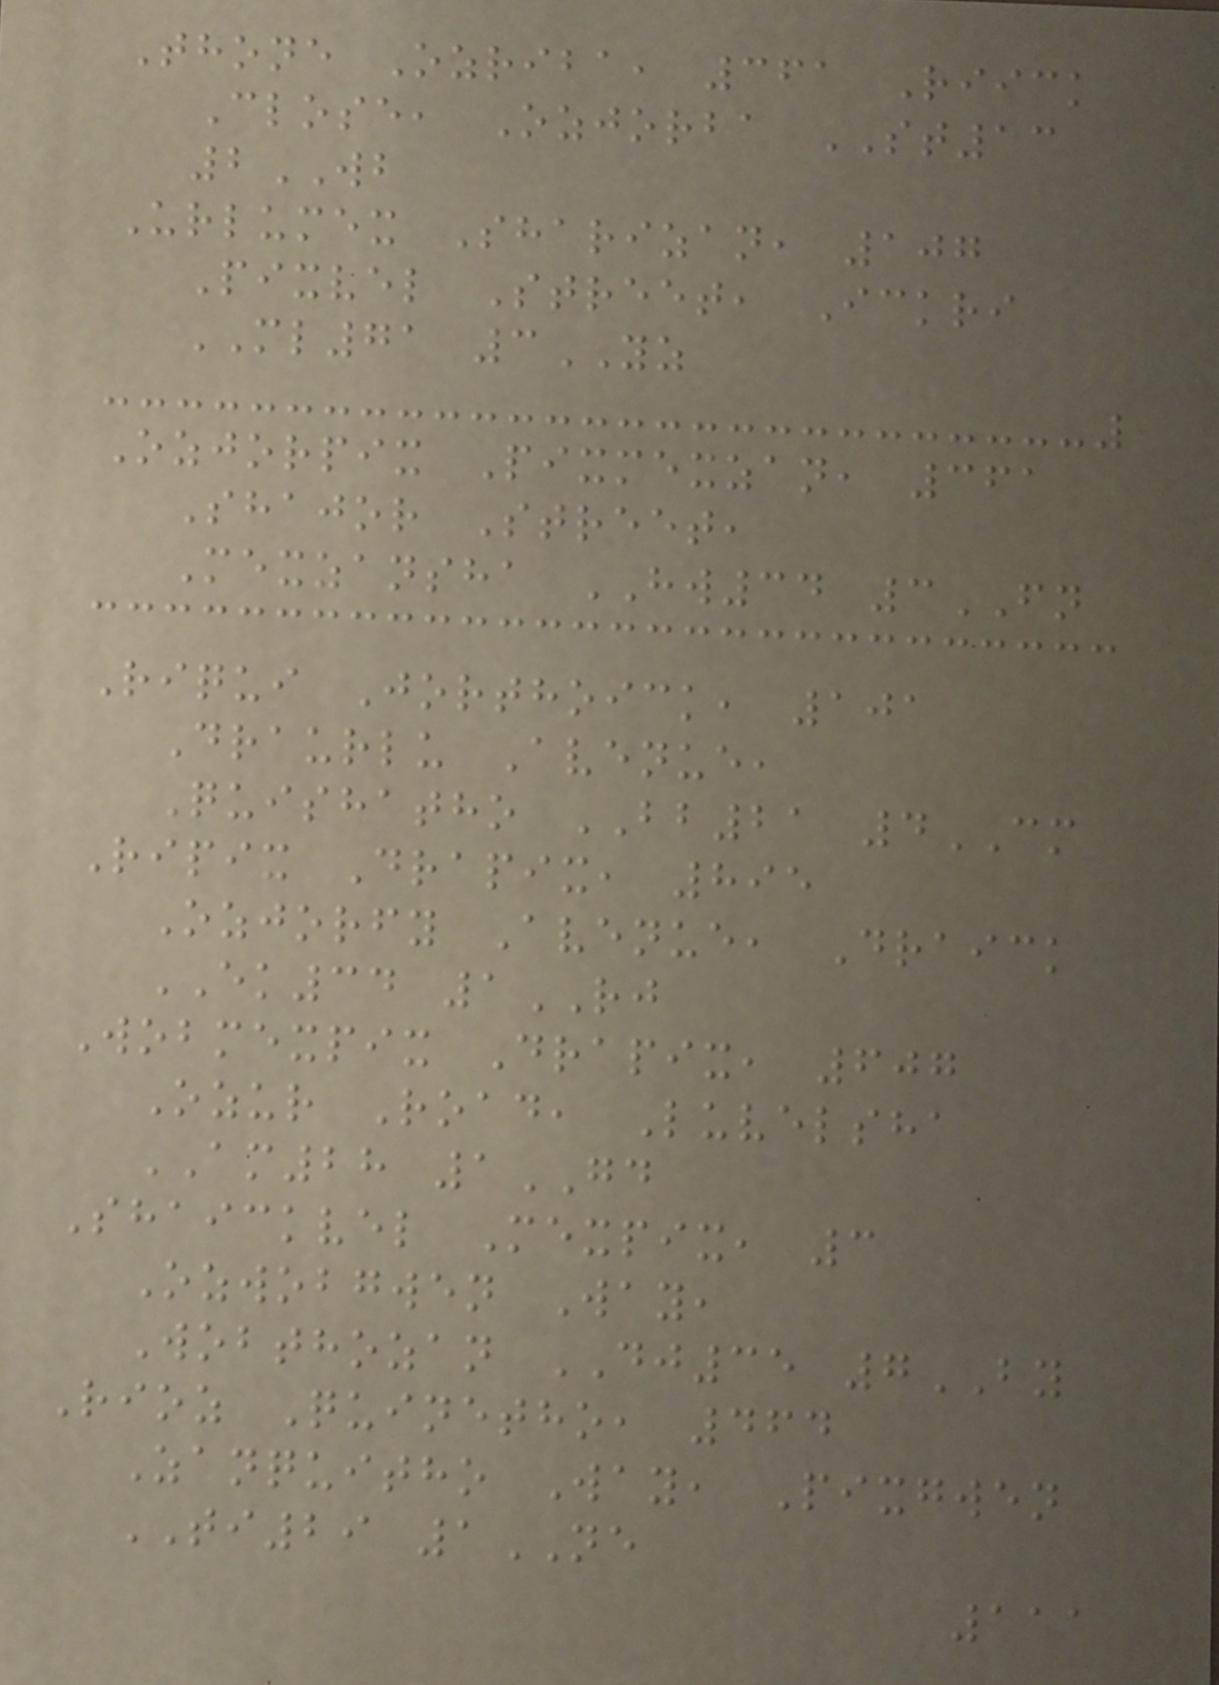Thone Ozriba, 361 Riick
Close, Ozjorba ST13
2WB
Urlumex Sharizan, 107
Pixvel Street, Ickri
ML71 3YZ
Ozjorpix Pixmexzan, 361
Shajor Street,
Mexzansha HW34 3FN
Riqui Jorthoick, 101
Draurlu Avenue,
Quishatho BB21 4CM
Ripix Drapix, 895
Ozjorfy Avenue, Draick
EK34 1RJ
Wobmexpix Drapix, 607
Ozur Road, Luvelsha
AM28 1GD
Shaickvel Mexpix, 3
Ozwobgwen Way,
Wobthozan DJ35 7BY
Rioz Quinetho, 464
Zanquitho Way, Pixgwen
TI29 1NE
111
